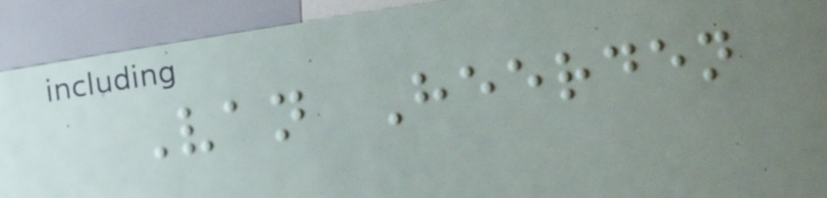Van Heerden
